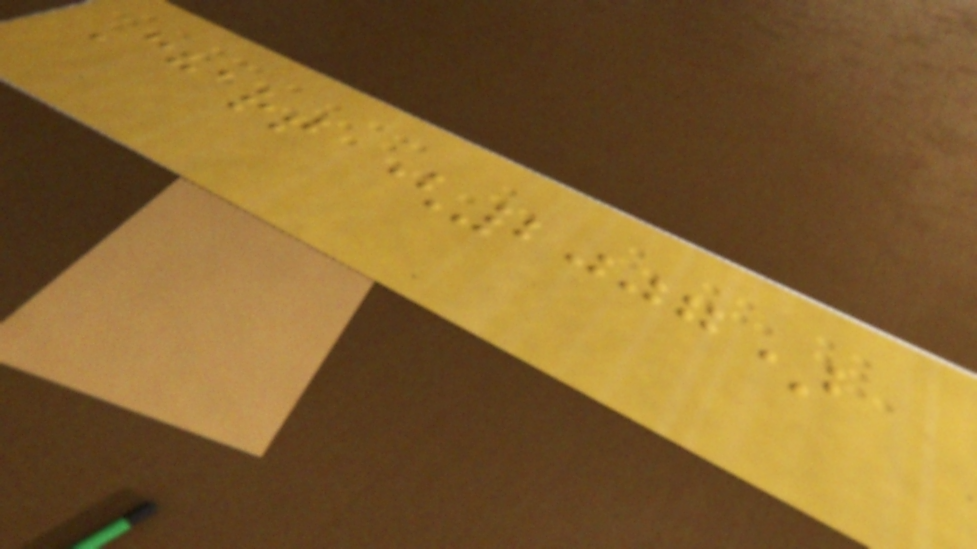Chart (2007)
